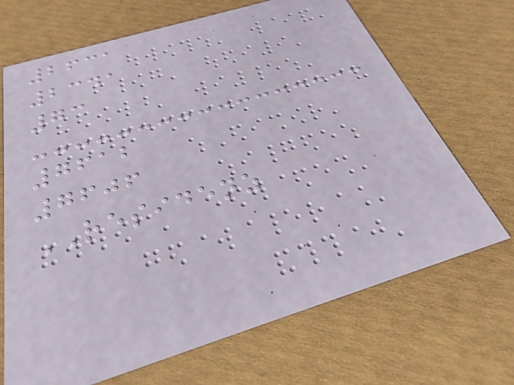2631
2341
73
7612
7606
RESIDENZ
